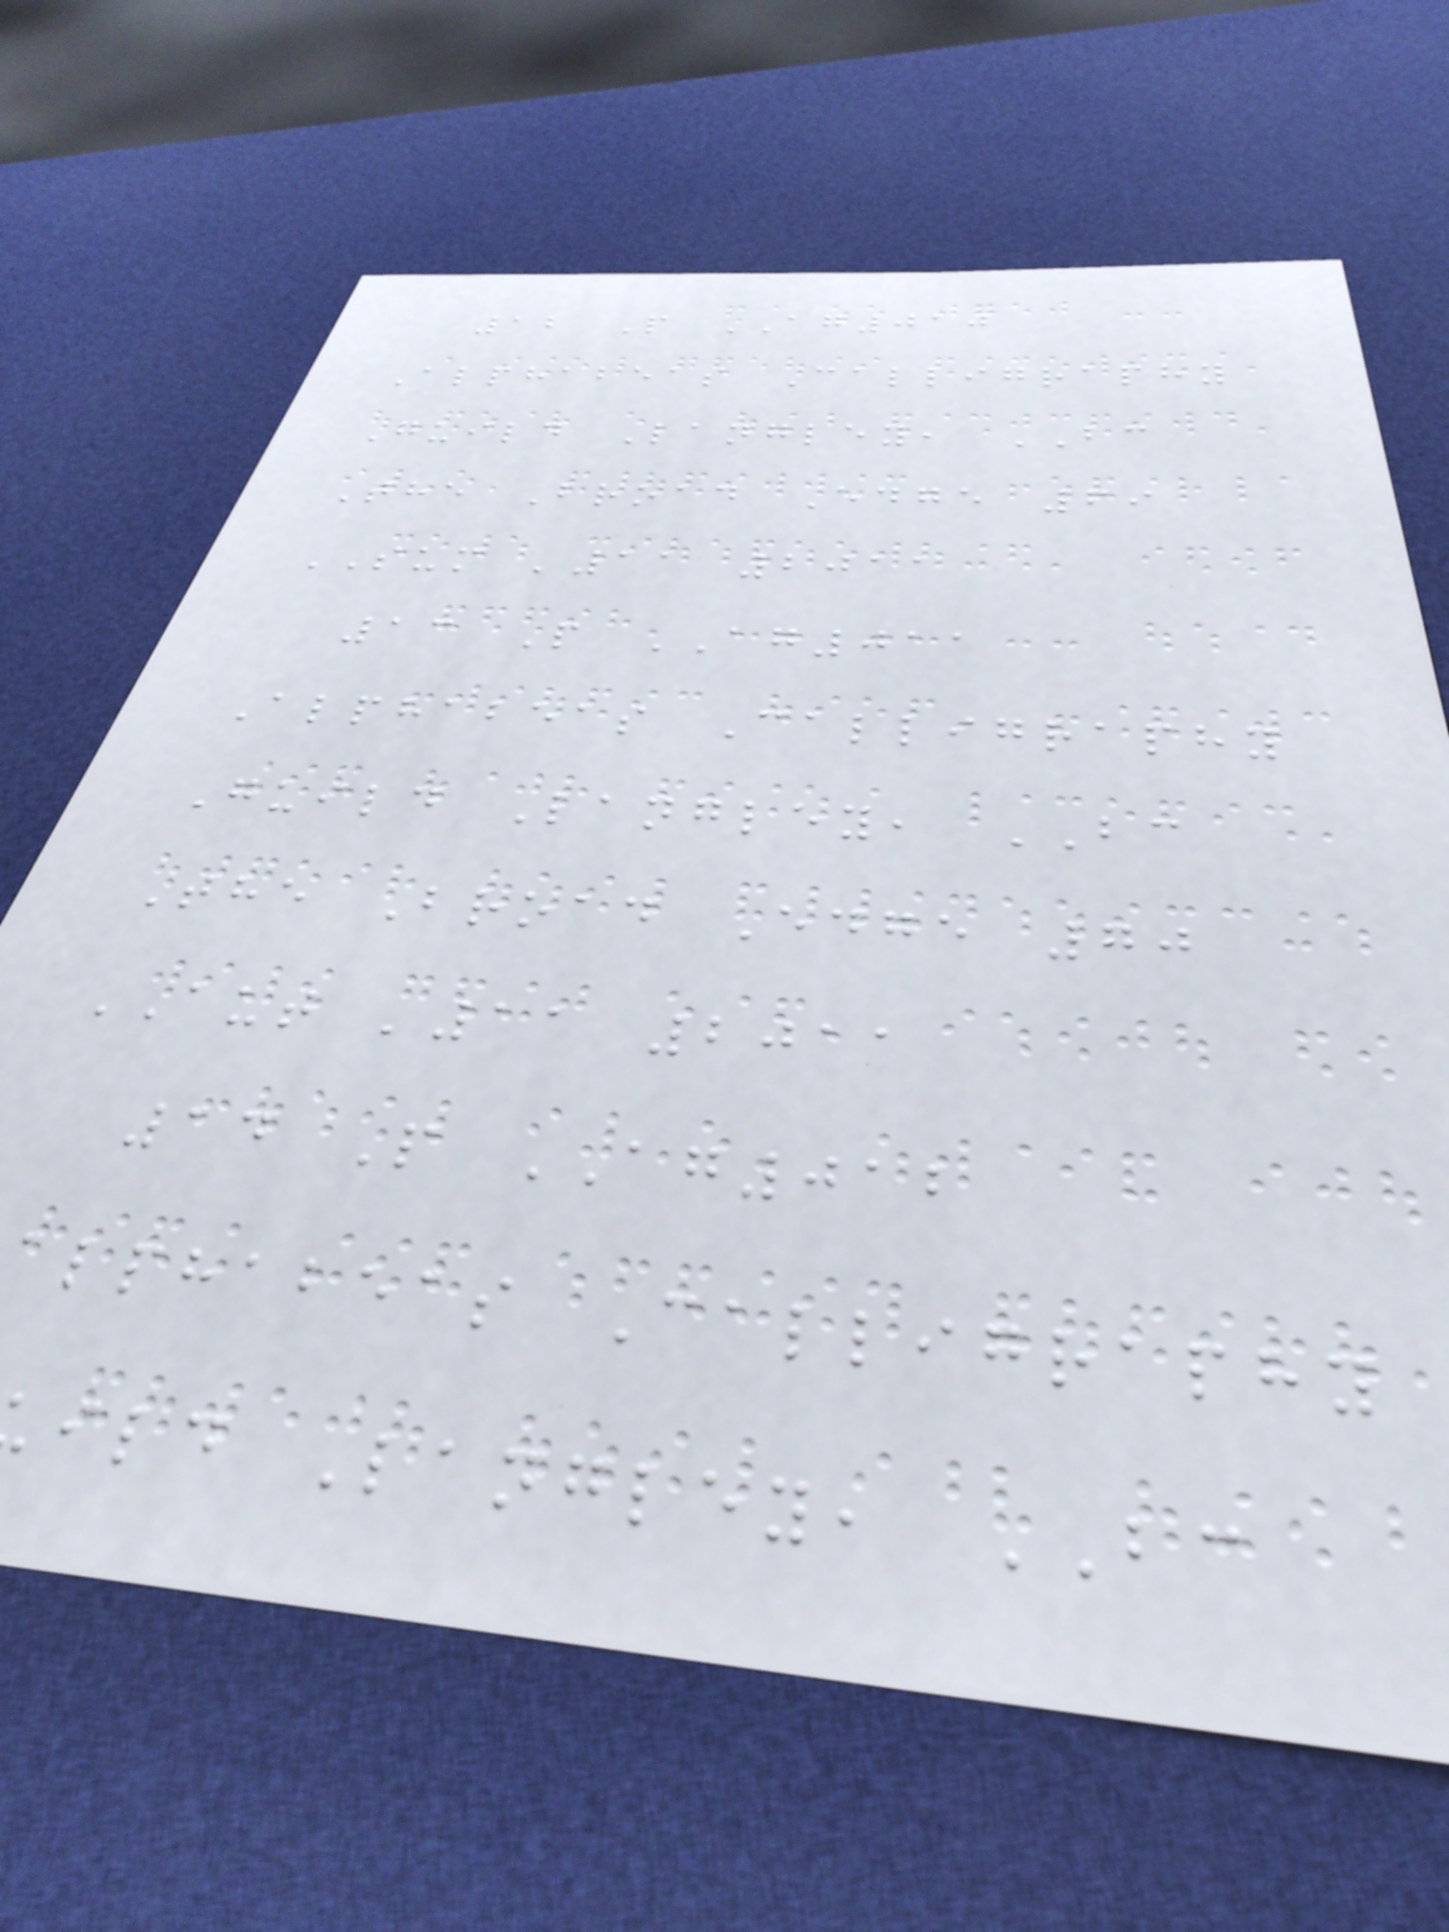12 P AG010
Alphabeas Calligraphy
Guild Langley, BC
The Broad Edge 69
SUM '11 2011
13 P AG011
Alphabeas Calligraphy
Guild Langley, BC
The Broad Edge 70
AUT '11 2011
14 P AG012
alphabeas Calligraphy
ild Langley, BC
